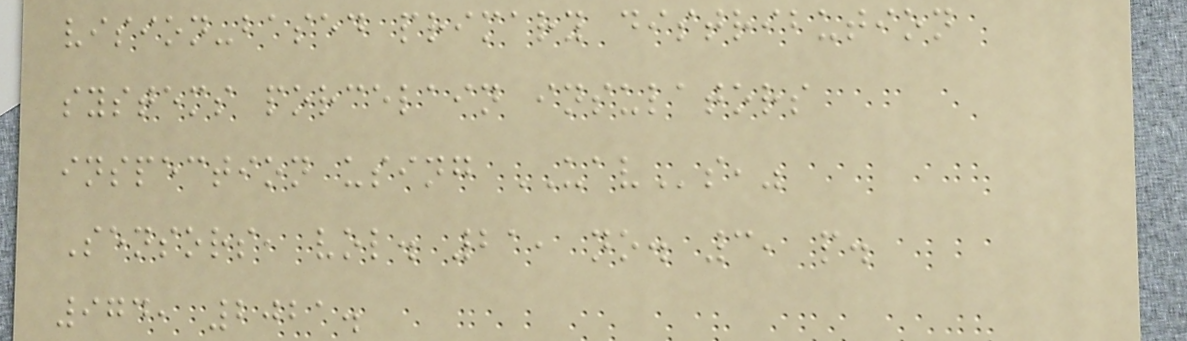vision-based primary distribution
systems porcelain insulators
inspection using UAVs,"
Sensors, vol. 21, no. 3, p.
974, 2021.
